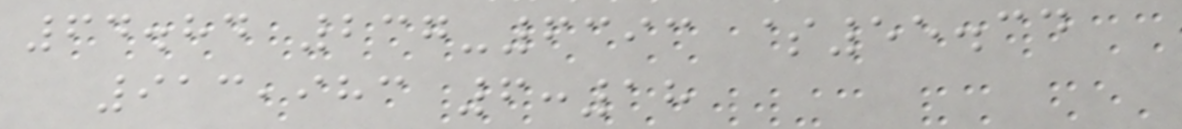64.84 237-6393 $55.34
913,983 6:18
